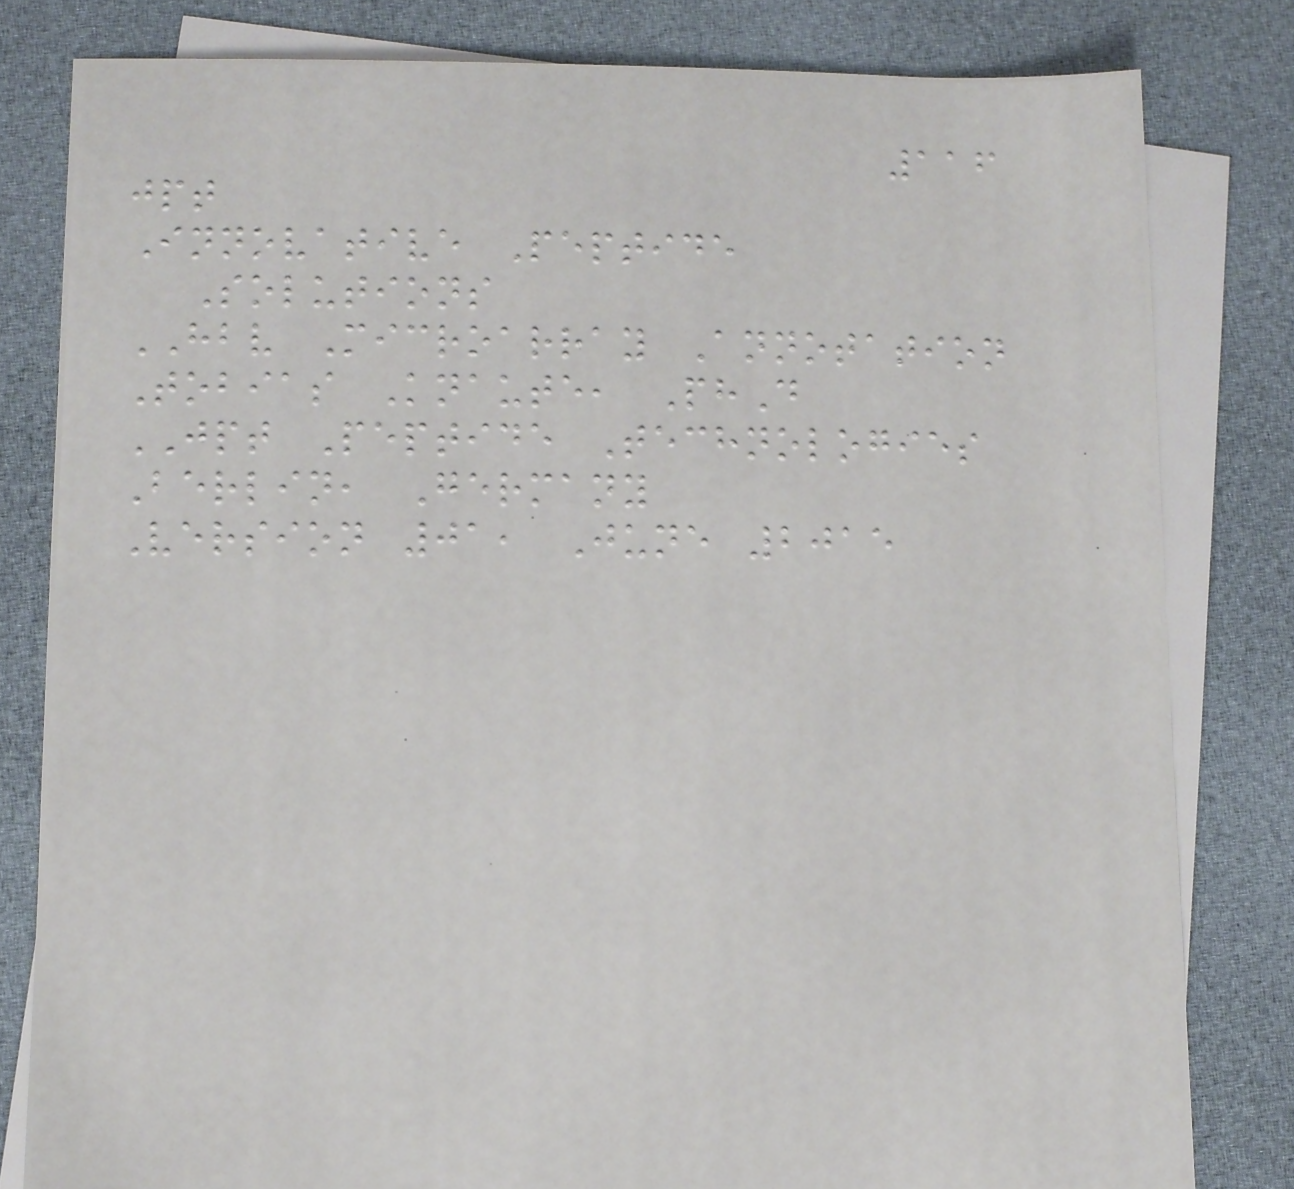116
jpt
Innovative Peptide
Solutions
HBV Microarray Annotation
Tobias Knaute, PhD
JPT Peptide Technologies
Berlin, Germany
Version 01, June 2015
